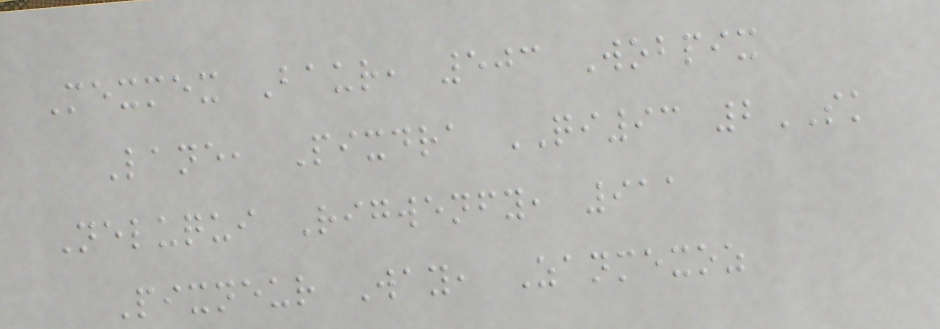Mexmex Baur, 503 Wobpix
Lane, Pixdra QI93 2SK
Neluqui Rigwenfy, 911
Pixneur Way, Zanmexoz
